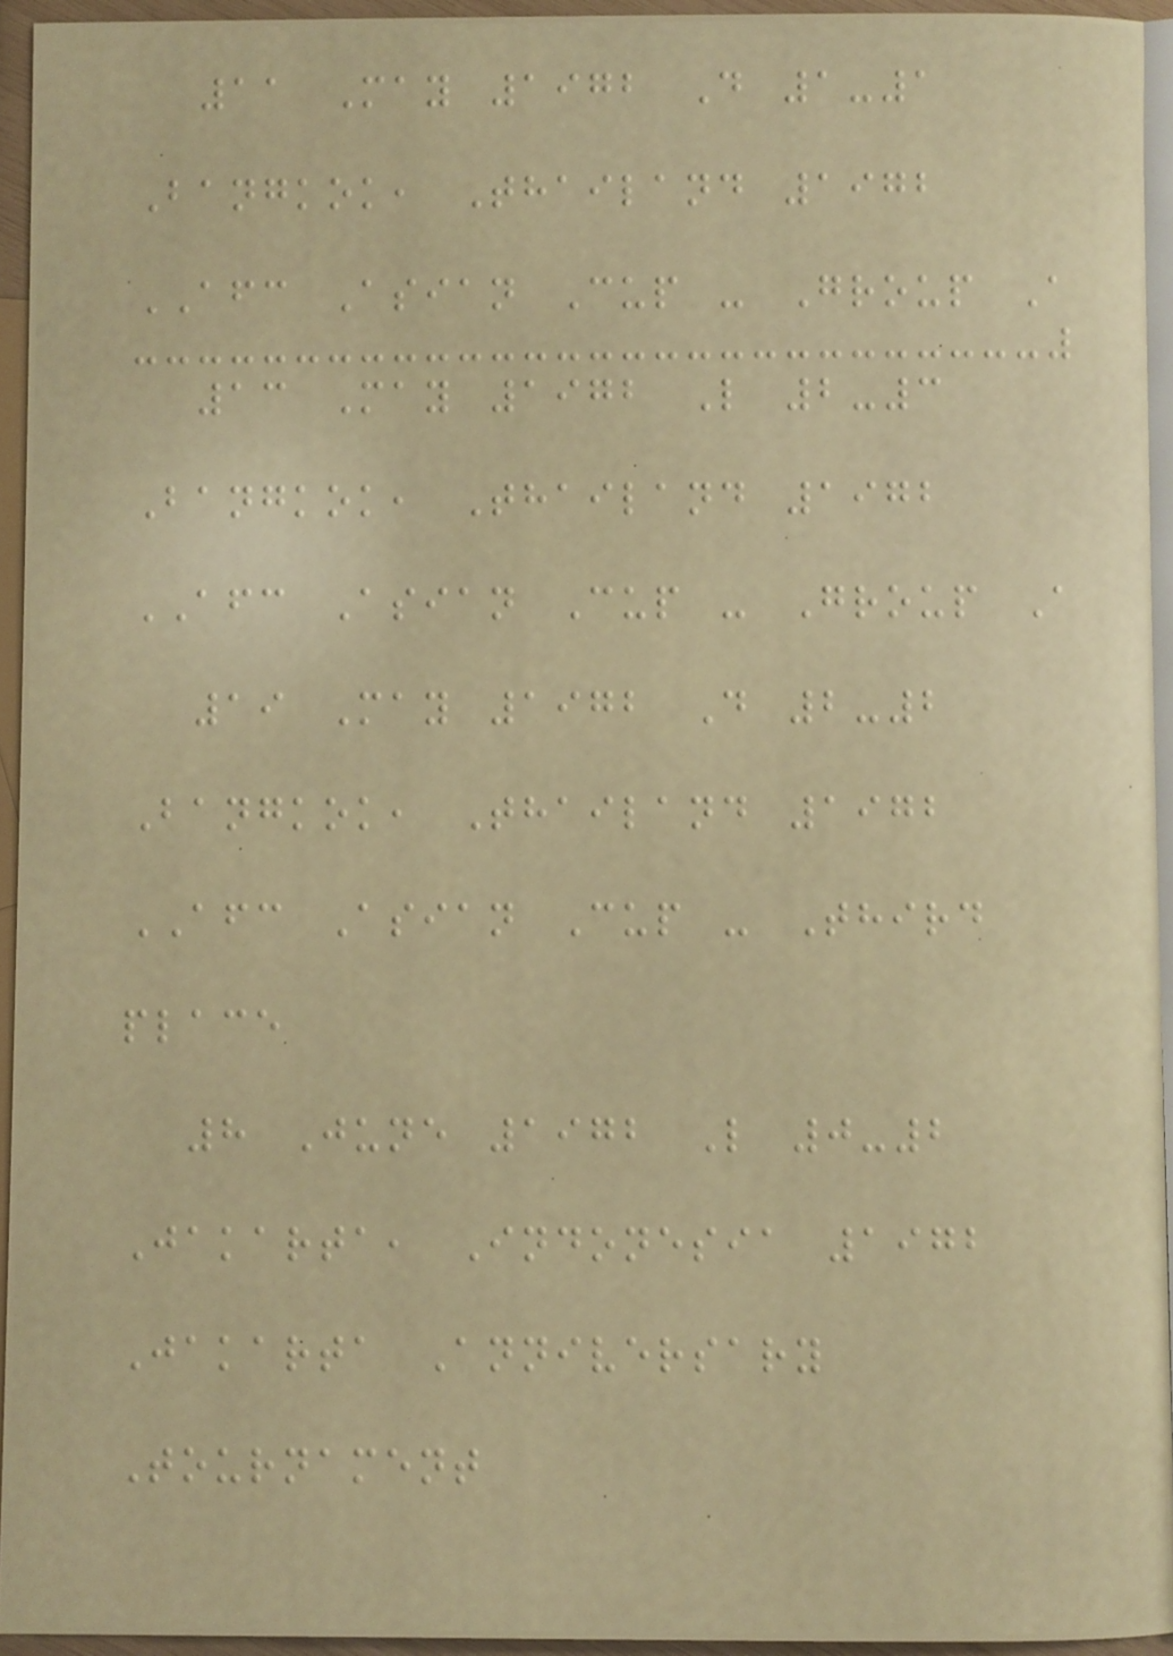11 May 1972 D 1-1
Bangkok, Thailand 1972
AFC Asian Cup - Group A
13 May 1972 L 2-3
Bangkok, Thailand 1972
AFC Asian Cup - Group A
19 May 1972 D 2-2
Bangkok, Thailand 1972
AFC Asian Cup - Third
place
8 June 1972 L 0-2
Jakarta, Indonesia 1972
Jakarta Anniversary
Tournament
